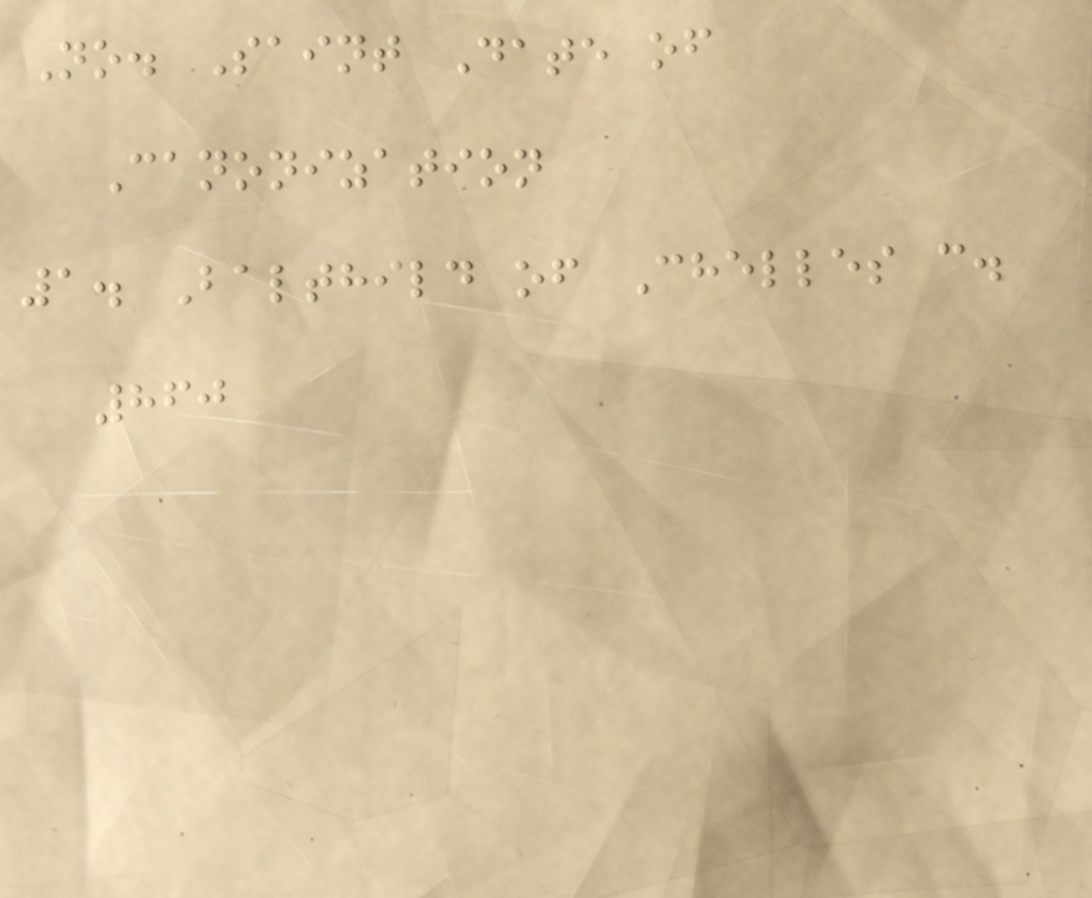No. Saint Date of
Canonization
1. Balthild of Chelles c.
860
